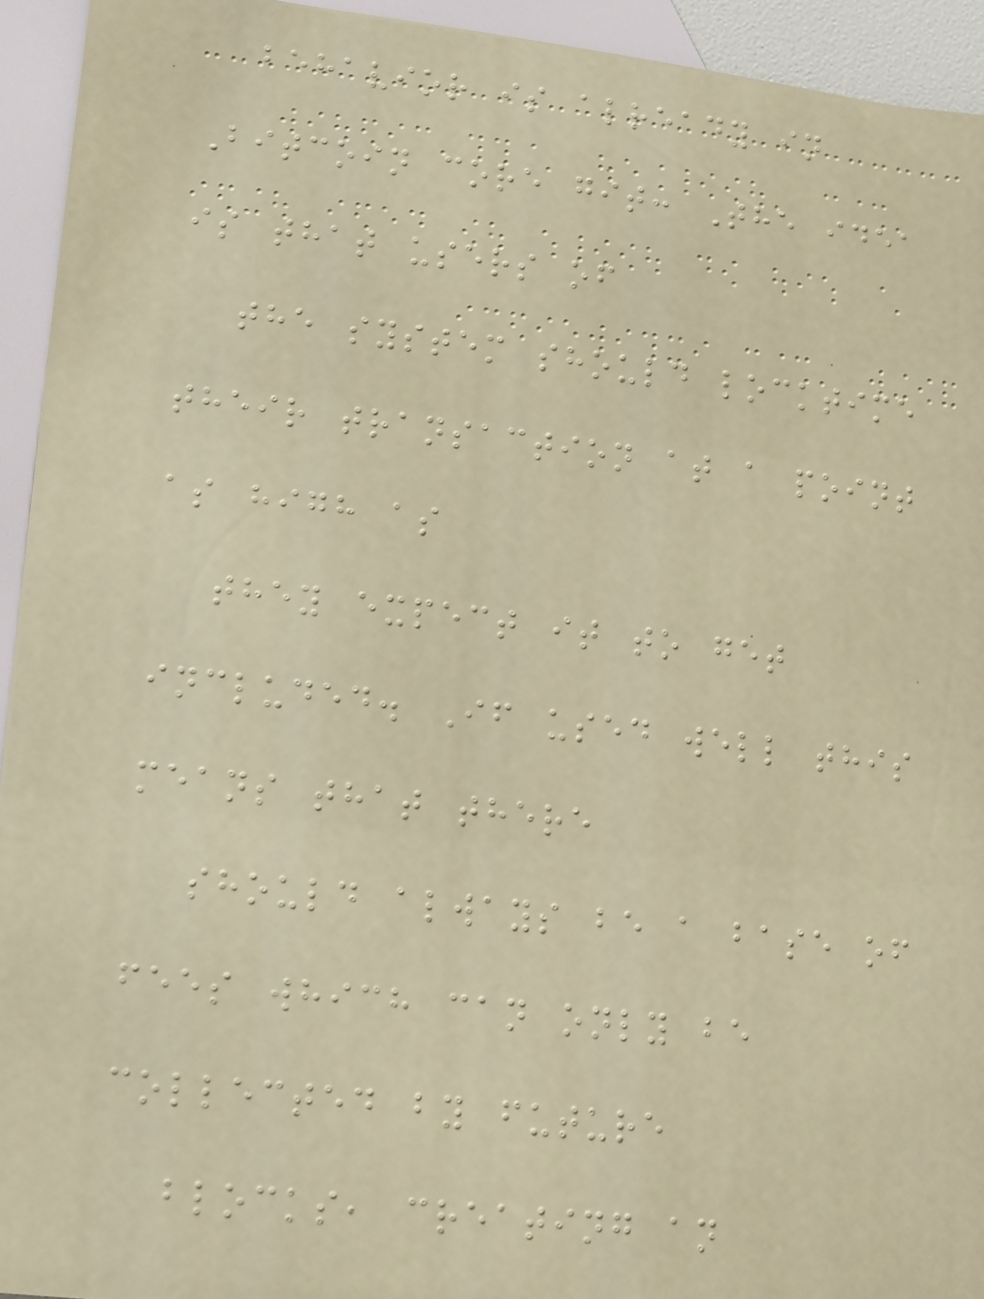behavior is already in
Bitcoin core git: The idea
is that users of
the system should locktime
their transaction at a point
as high as
they expect it to get
included. If used well this
means that there
should always be a base of
fees which can only be
collected by future
blocks, creating an
